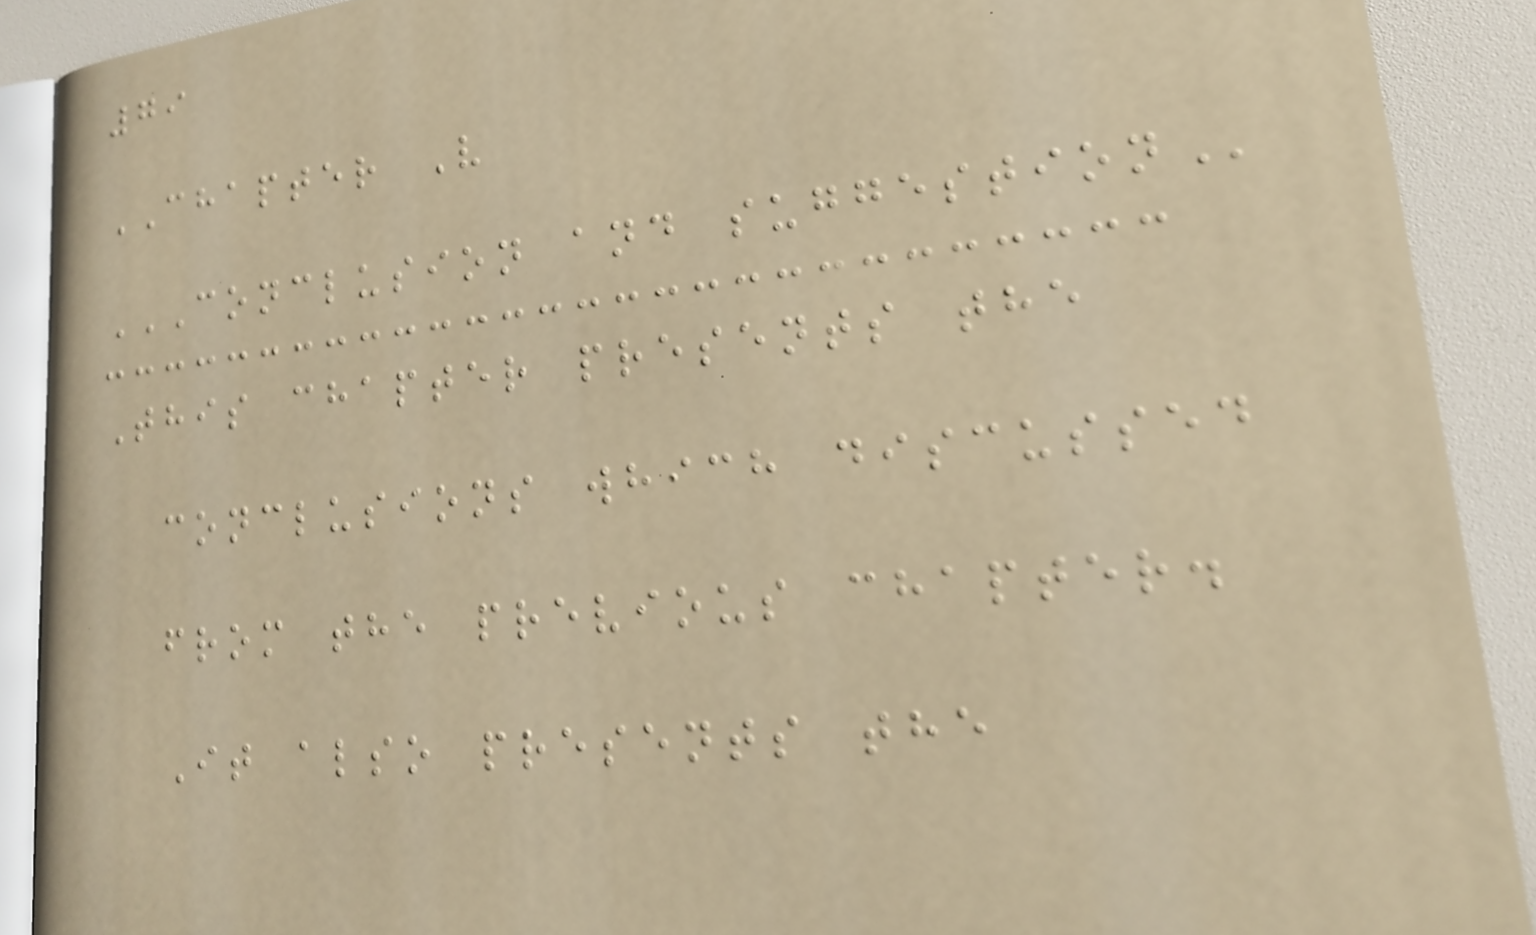79
CHAPTER V
CONCLUSION AND SUGGESTION
This chapter presents the
conclusions which discussed
from the previous chapter.
It also presents the
